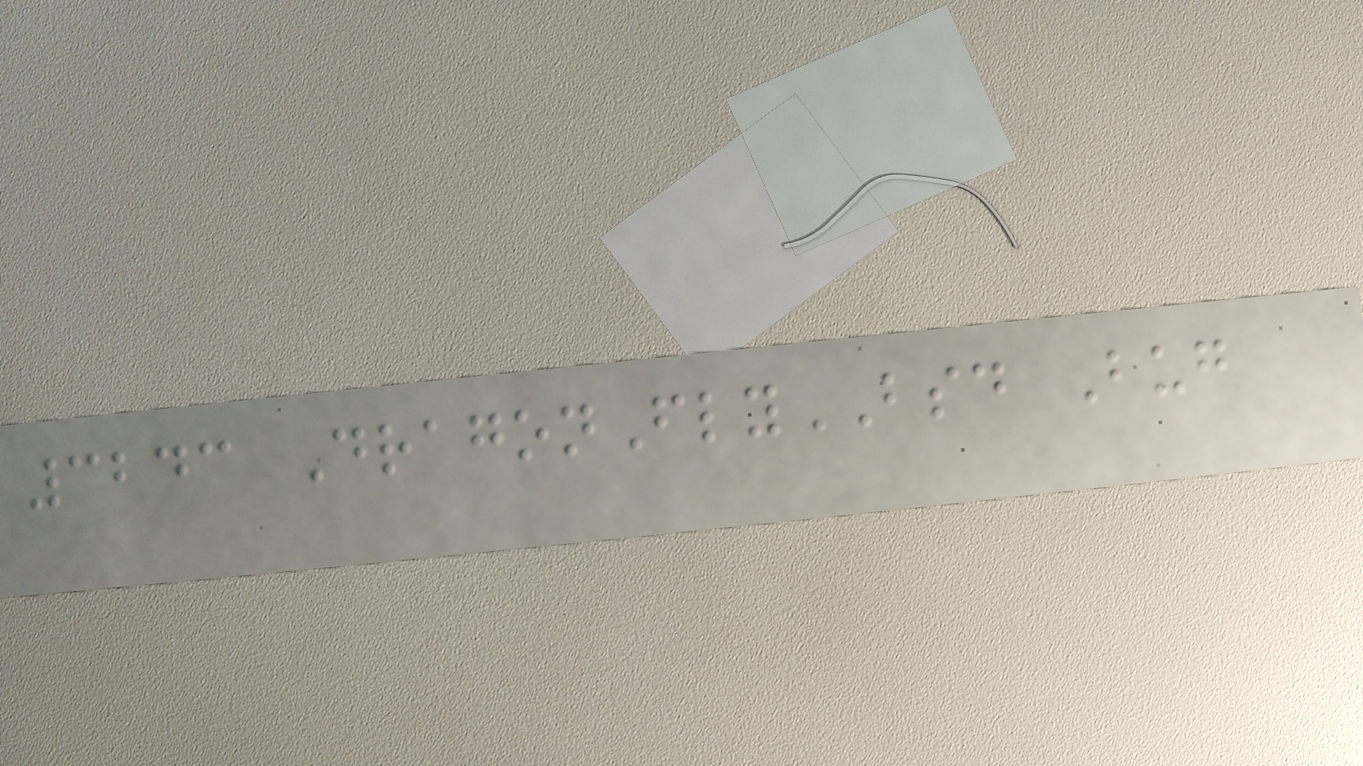3243 DragonFlyBSD Bug
